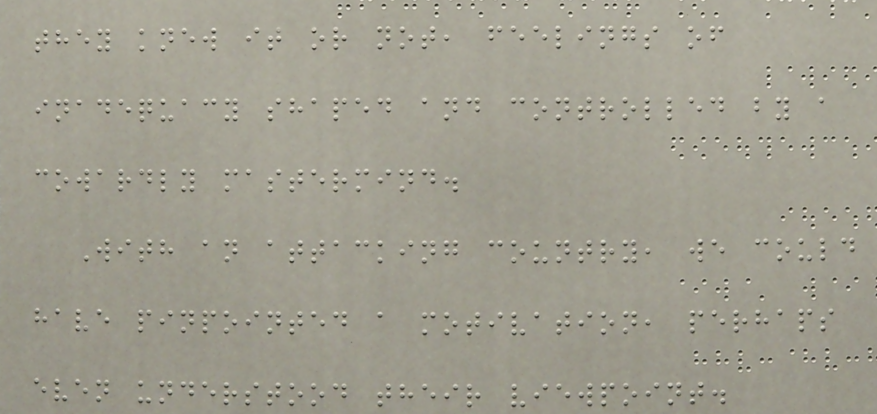they knew it or not, feelings of
inadequacy shaped and controlled by a
cowardly mastermind.
With an attacking country, we could
have pinpointed a motivation, perhaps
even understood their viewpoint.
